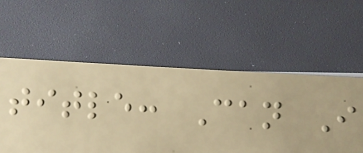title: Can I
